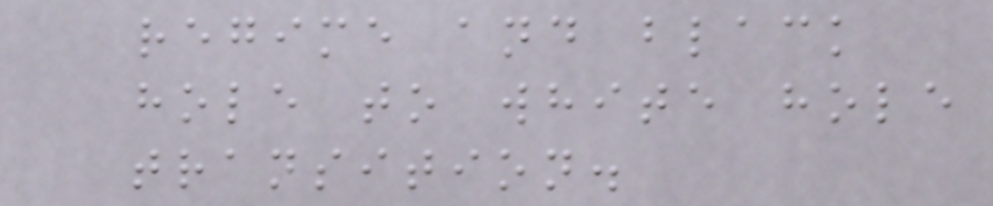regime and black
hole to white hole
transition.
